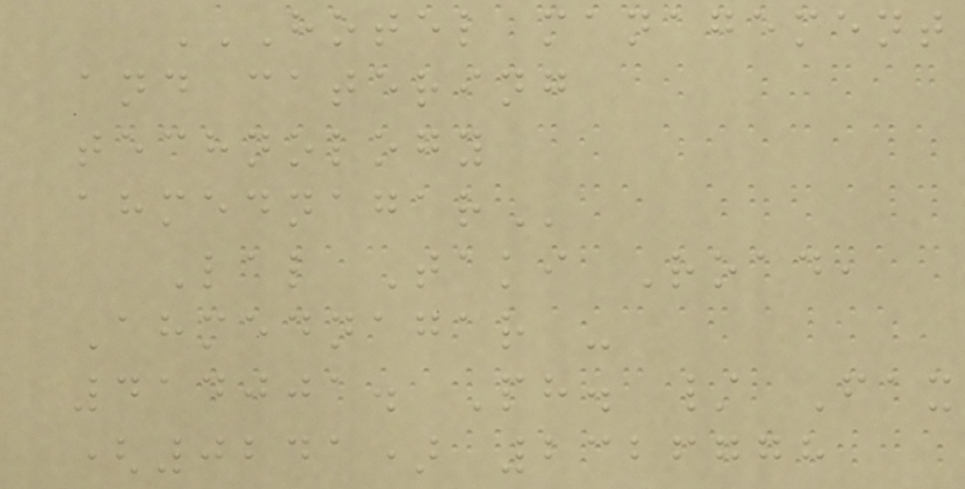HOTEL MANAGEMENT
AND CATERING
TECHNOLOGY
AHMEDNAGAR
Lal Taki Road,
Ahmednagar -
414001. Ph. / Fax
(0241) 2326778
